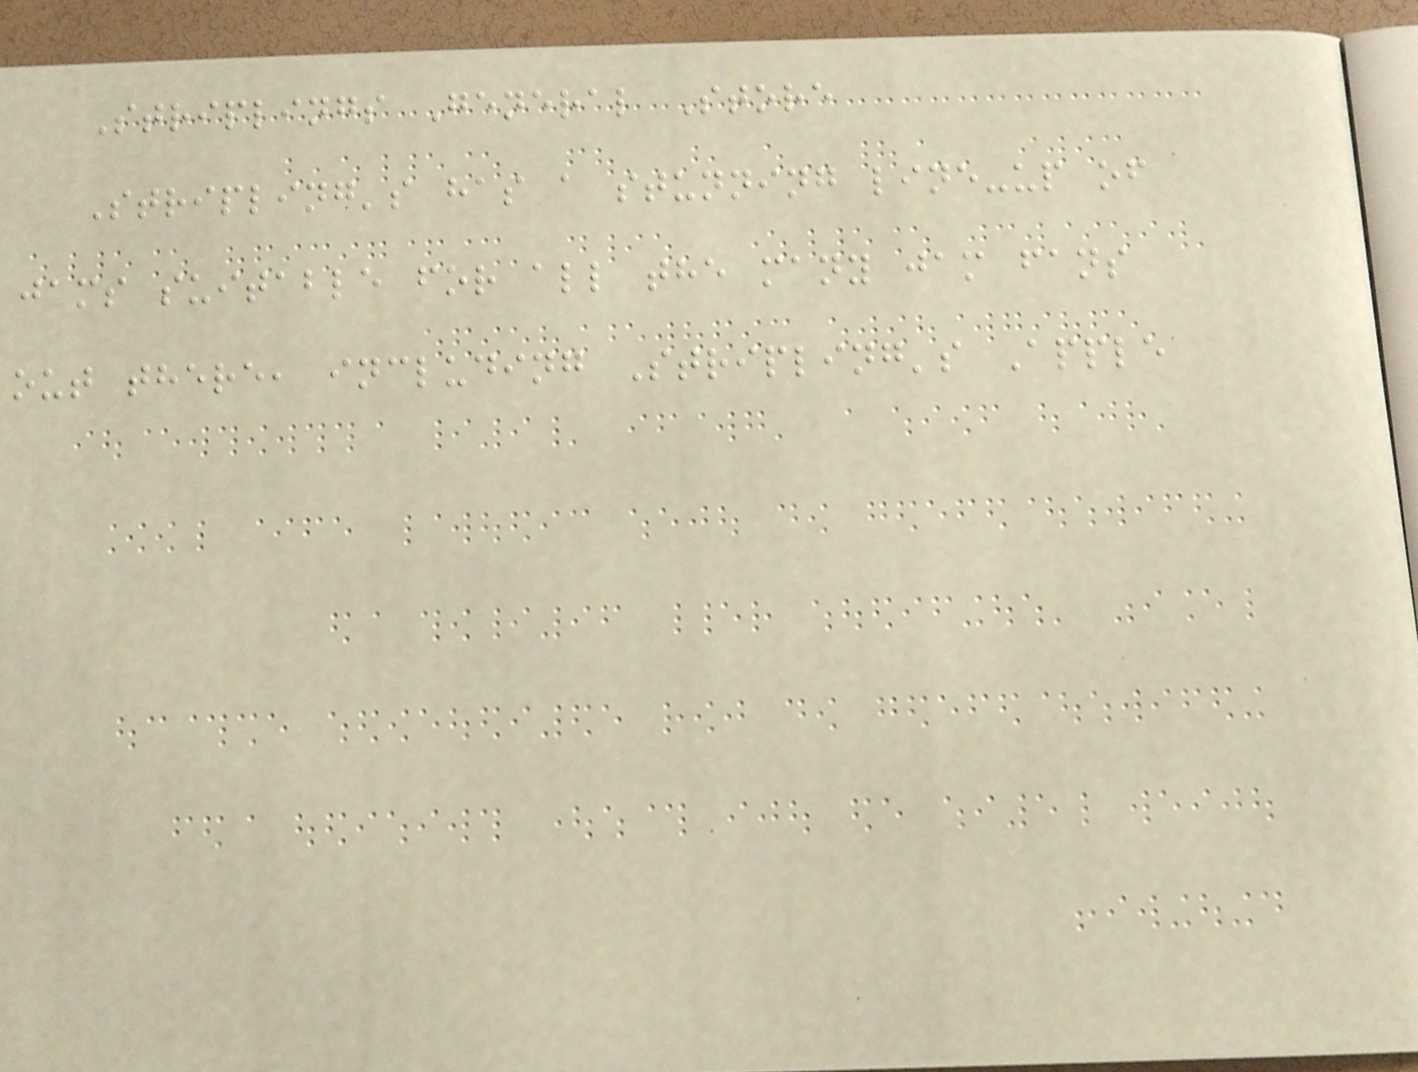Striplings General Store
Stripling's has a stunning line-up of
jams suitable for all the many jam fans
out there, including Stripling's Apple
